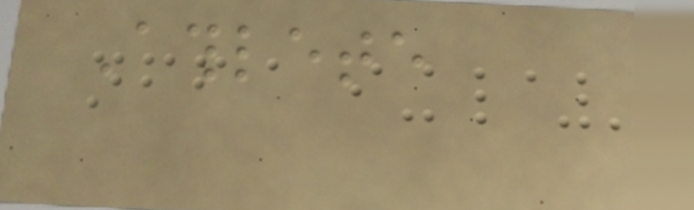Athlete
